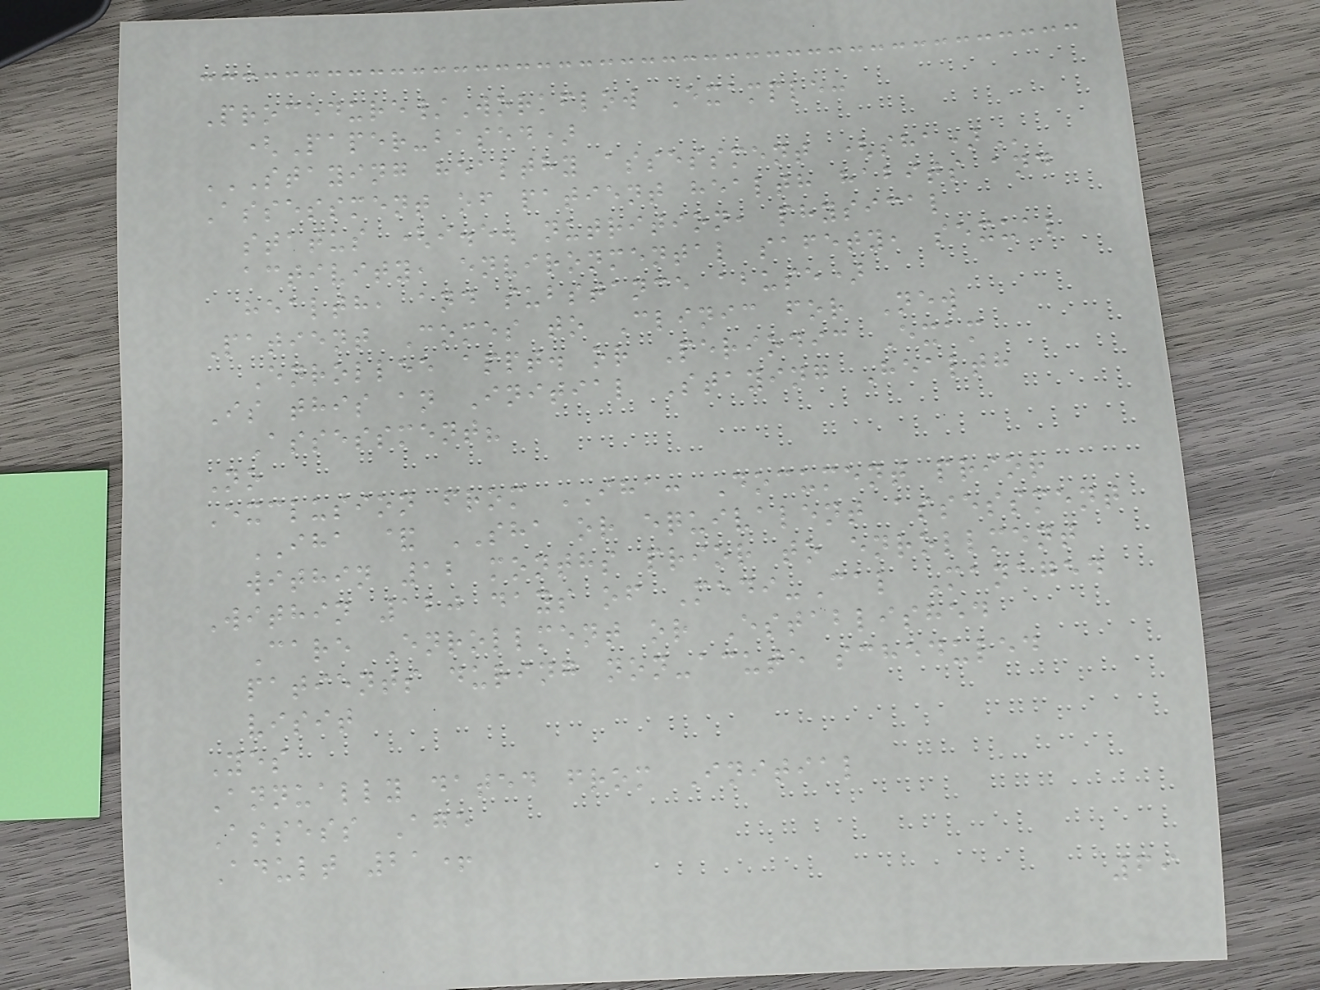Procedure/Workflow Example:
(Paper-based)
STAYING HEALTHY ASSESSMENT (SHA)
Assessment of patient health habits and
status (i.e. nutrition, physical
activity, environmental safety, sexual
health, and substance abuse)
Patient Comes to Clinic for New
Enrollee appt. or Periodic Exam
Is this an Initial Staying Health
Assessment?
No
Exclusion from IHA: Document prior
IHA & SHA or equivalent assessment
within 12 months prior to enrollment
Within 120 days of Medi-Cal Managed
Care Enrollment or Established
patients during non-acute scheduled
visit
Yes
Annually dated from Initial
Assess Age
Adult 21+
69
